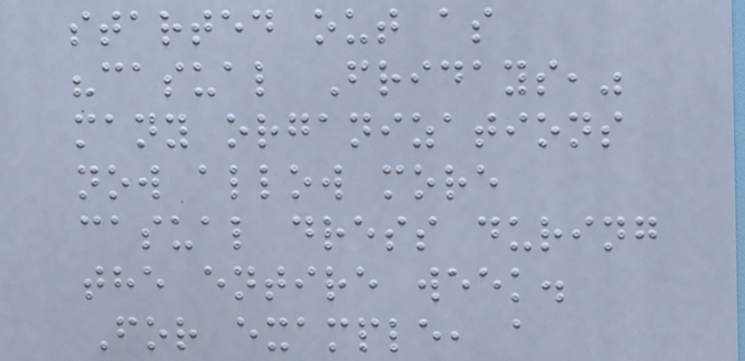started out as
"casual Fridays,"
many organizations
now allow more
casual dress during
the entire week.
For example, a
